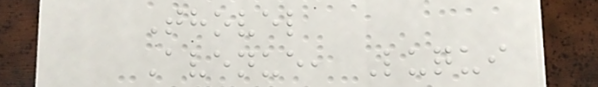Thovel
Avenue, Luqui
